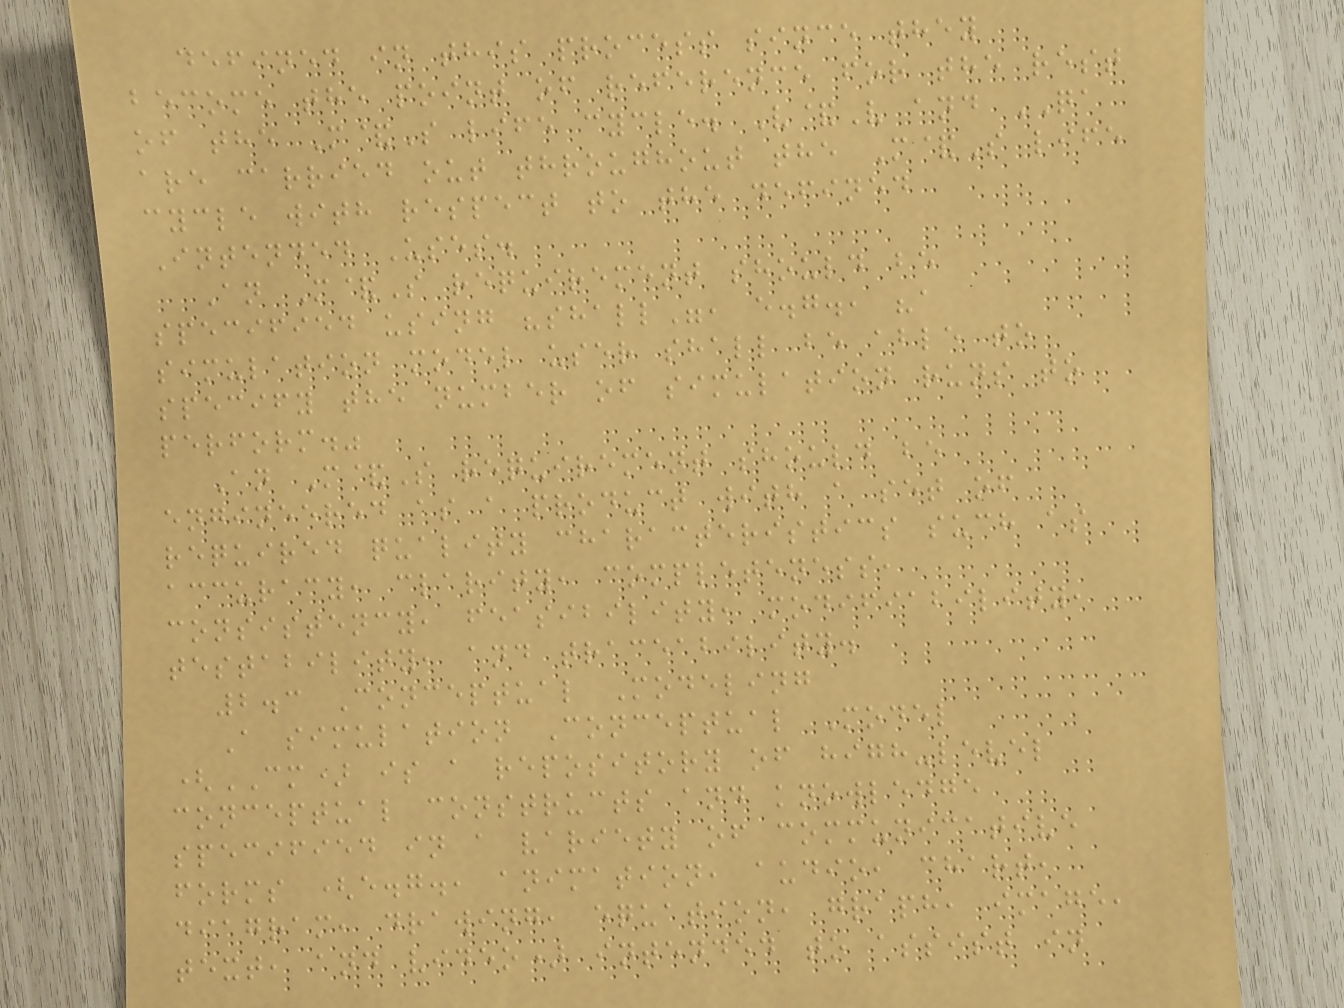defined in this process since they
become the point of reference for the rest
of the M&S life cycle. V&V and QA
are carried out throughout the M&S life
cycle with respect to the defined
Intended Uses.
An M&S requirement should be
specified using "shall", e.g., "a
simulation model user shall be able to
specify the number of simulation runs to
perform."
An M&S requirement should be
engineered as a product with a set of
required quality characteristics such as
accuracy, clarity, completeness,
consistency, feasibility, modifiability,
testability, and traceability.
2.3 Conceptual Modeling
A simulation Conceptual Model
(CM) is a repository of high-level
conceptual constructs and knowledge
specified in a variety of communicative
forms (e.g., animation, audio, chart,
diagram, drawing, equation, graph, image,
text, and video) intended to assist in
